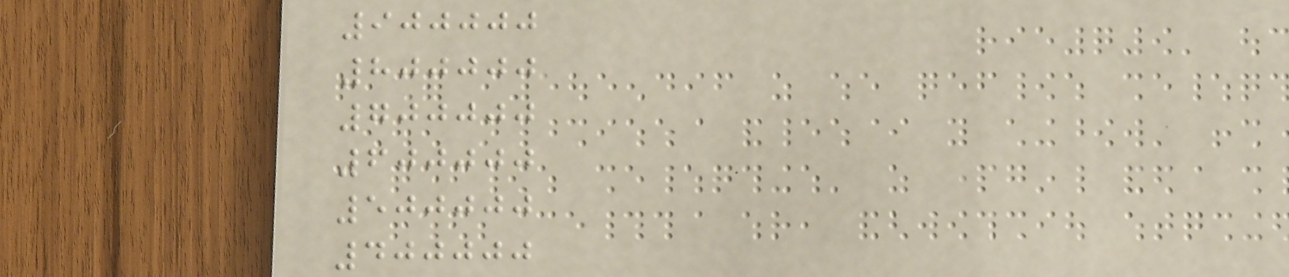900000
800000
700000
600000
500000
400000
